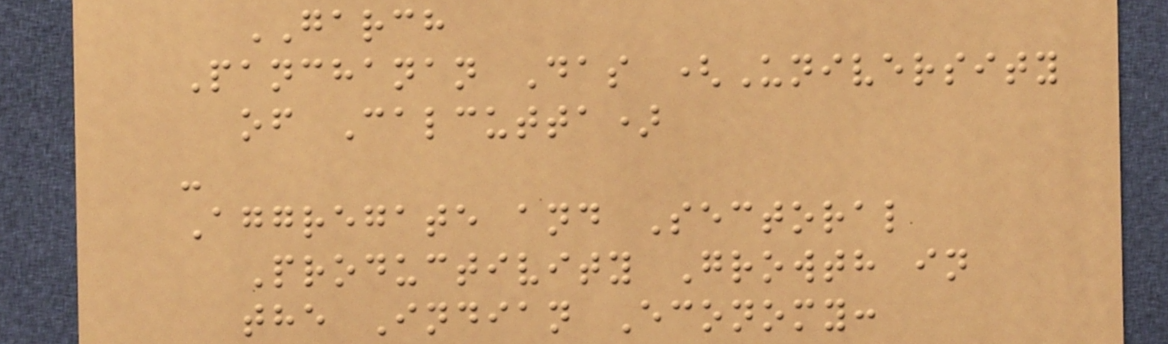GARCH
Panchanan Das (University
of Calcutta)
-
Aggregate and Sectoral
Productivity Growth in
the Indian Economy:
